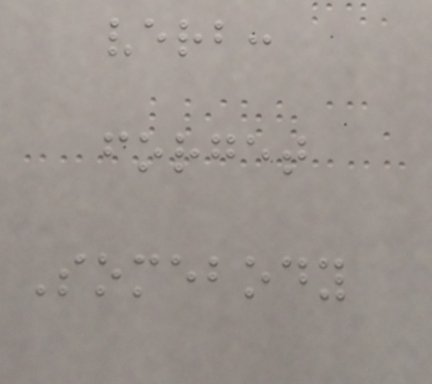verb:
forget
Somebody
